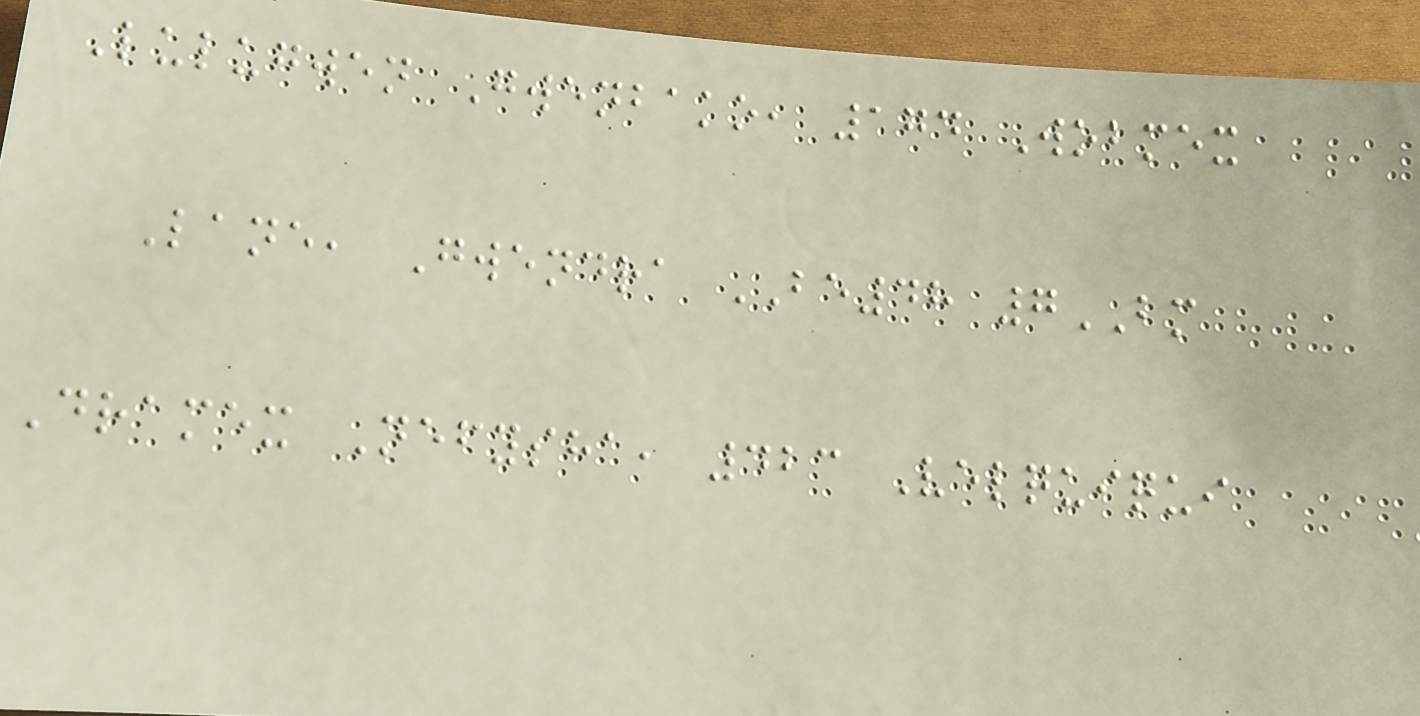Lulugwen Gwenbako, 174 Wobmex
Lane, Gwendra BE48 7BM
Dramex Nefysha, 423 Velquiqui
